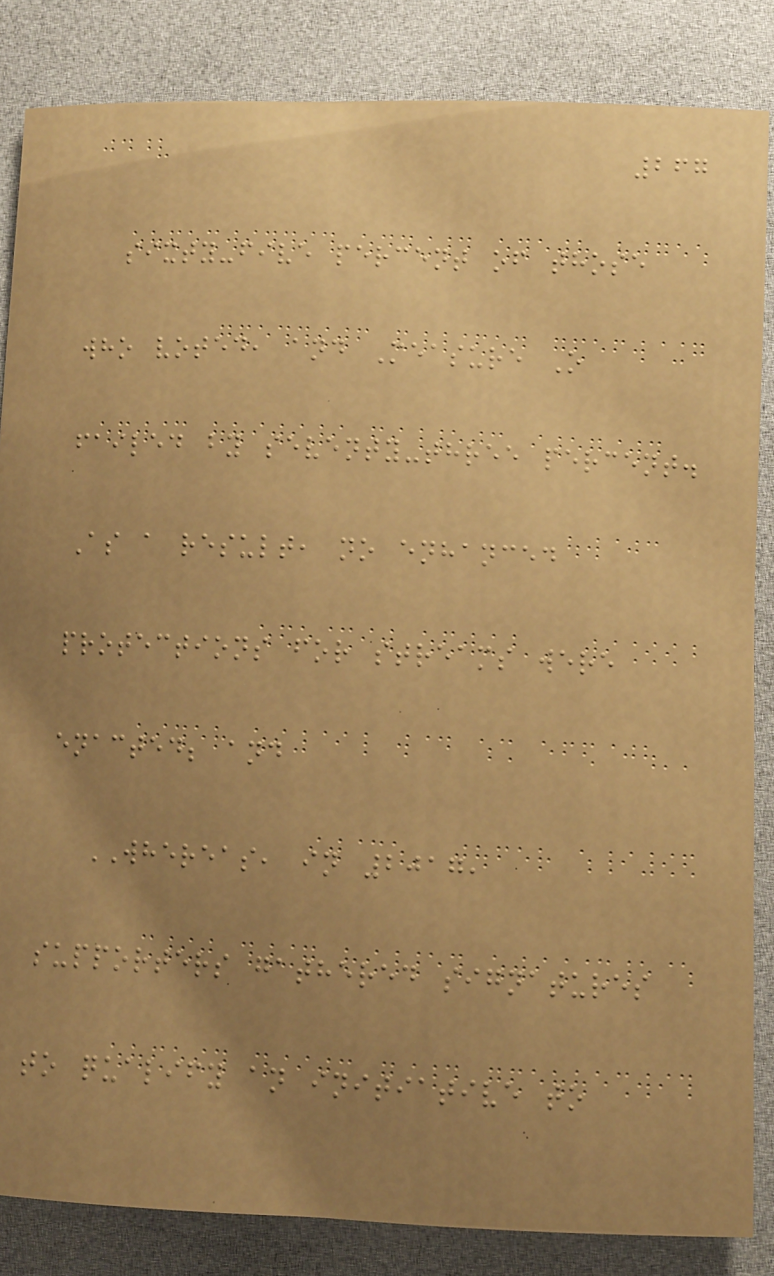267
sixty-five percent of those
who voted, and Measure O
failed by seventy-three percent.
As a result, no enhanced
protections for streams were
enacted; and
WHEREAS, in 2017,
supporters gathered signatures
to qualify an initiative to
